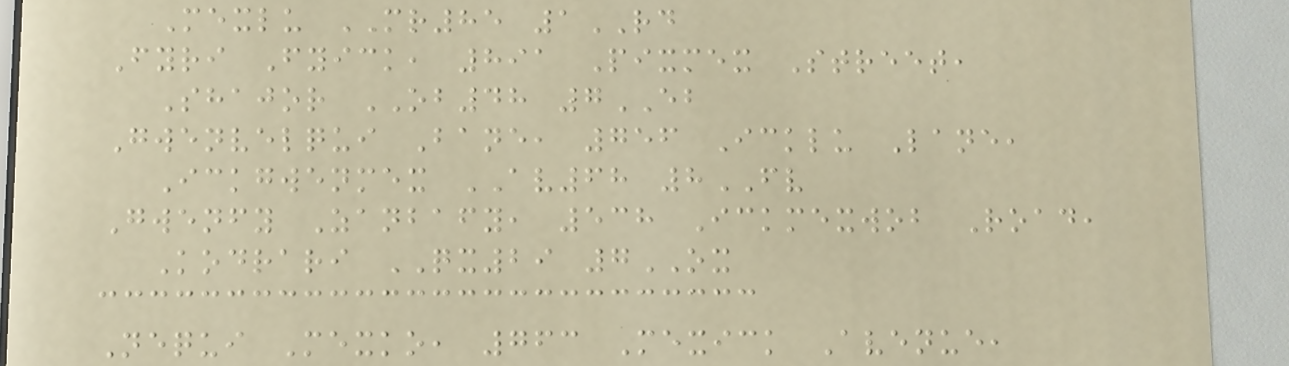Mexlu MR85 1RD
Fyri Fyick, 891 Pixmex Street,
Shajor OB48 7EB
Gwenvelqui Bane, 756 Icklu Lane,
Ickgwenmex AV68 8FV
Gwenfy Zanbafy, 538 Ickmexwob Road,
Kodrari QX29 7OX
Nequi Mexko, 763 Mexick Avenue,
